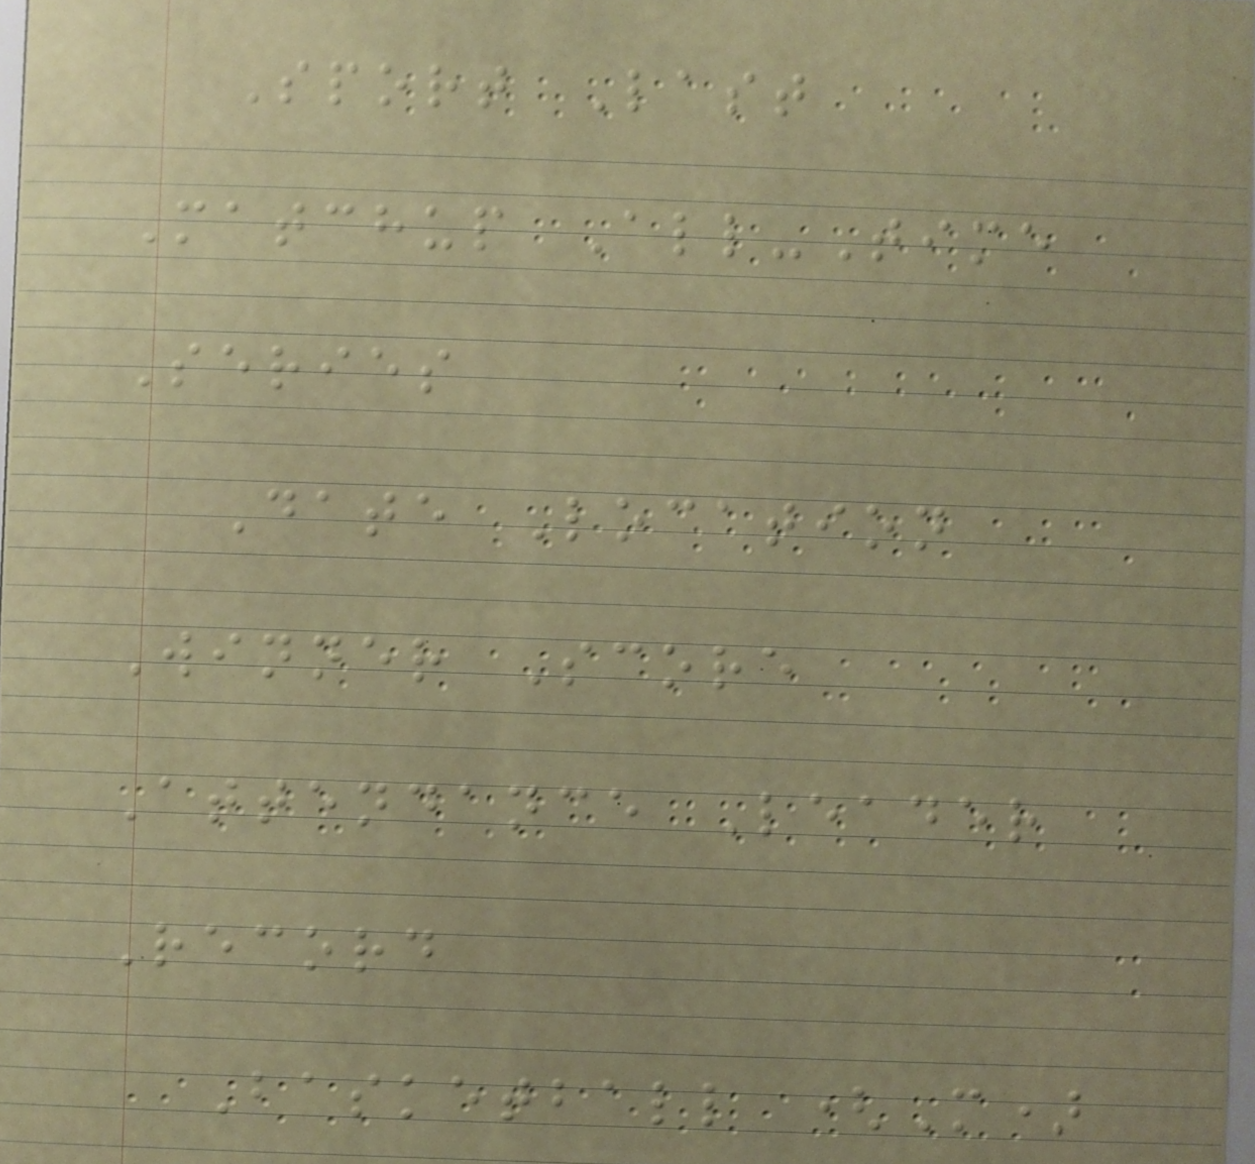Sport Last
Matchup All-Time
Series
Date Location
Winner Score
Attendance Leader
Record
Basketball (M)
